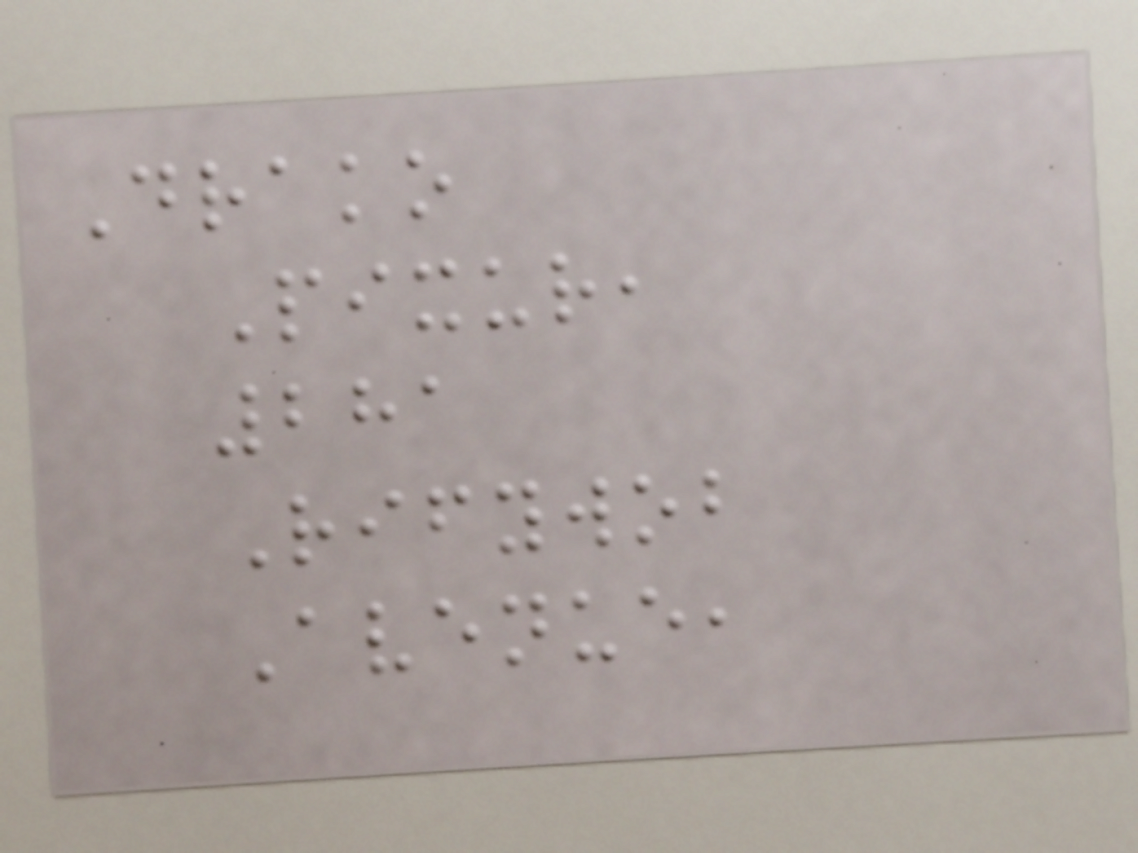Drako
Pixur,
281
Rifywob
Avenue,
